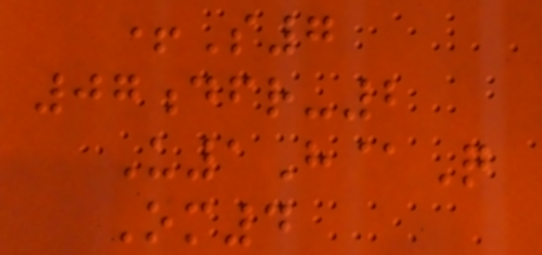+S7
07dfr-2
U1H@Q
Om4
